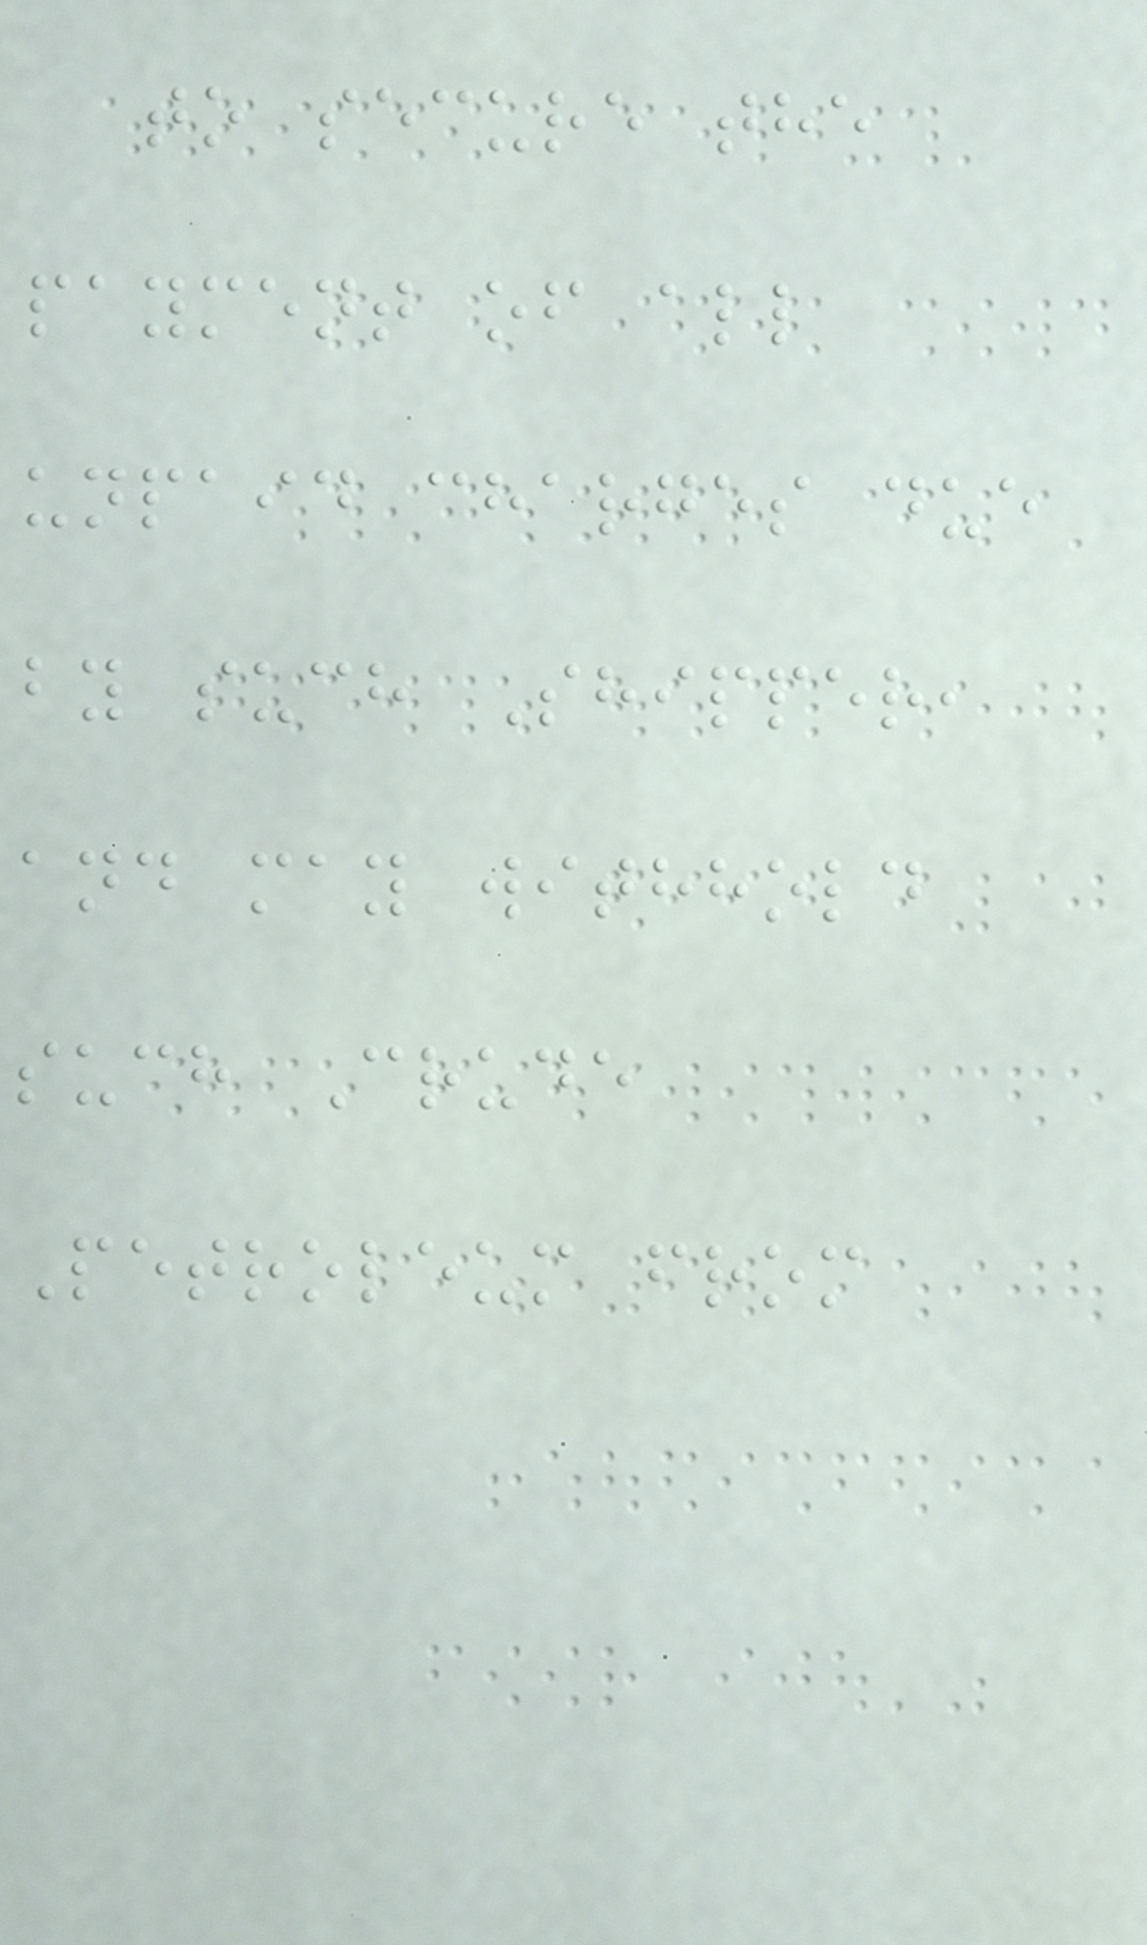to secure the
payment of all
unpaid charges due
by such Shipper,
and may withhold
such Crude
Petroleum from
